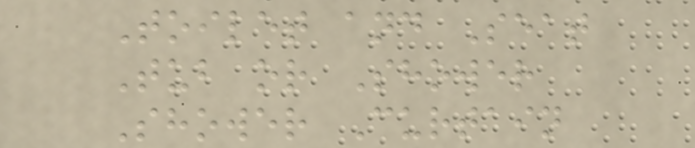Toilet and Seat
Tub or Shower
Shower Curtain
